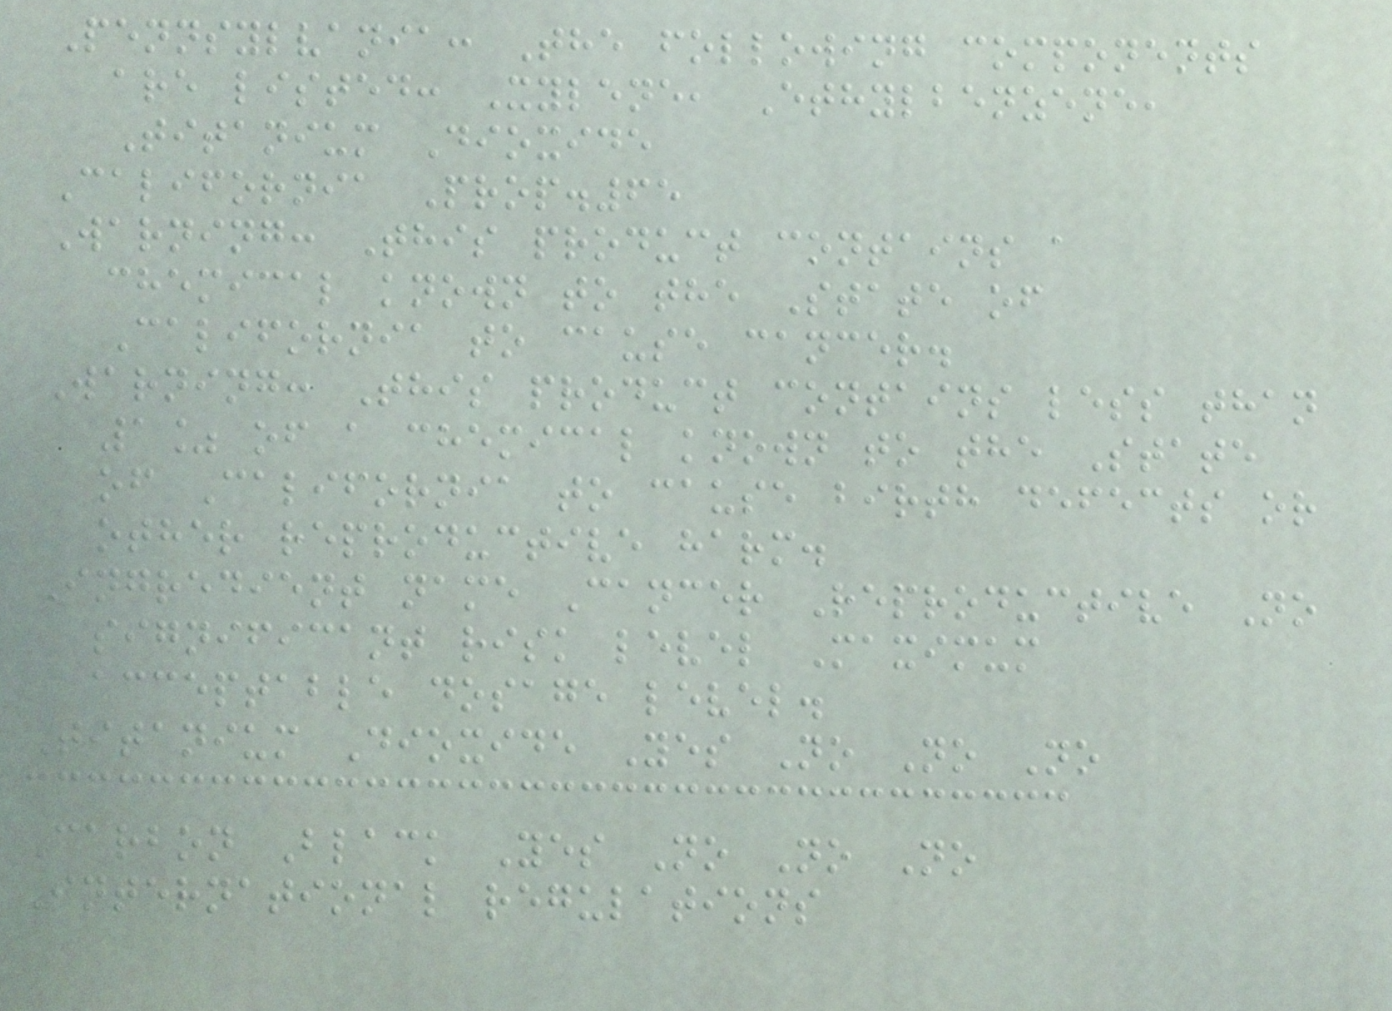Pennsylvania: The following components
are listed: Xylene, Ethylbenzene,
Titanium Dioxide
California Prop.65
Warning: This product contains a
chemical known to the State of
California to cause cancer.
Warning: This product contains less than
1% of a chemical known to the State
of California to cause birth defects or
other reproductive harm.
Ingredient name Cancer Reproductive No
significant risk level Maximum
acceptable dosage level.
Titanium Dioxide Yes No No No
Carbon Black Yes No No No
International regulations
